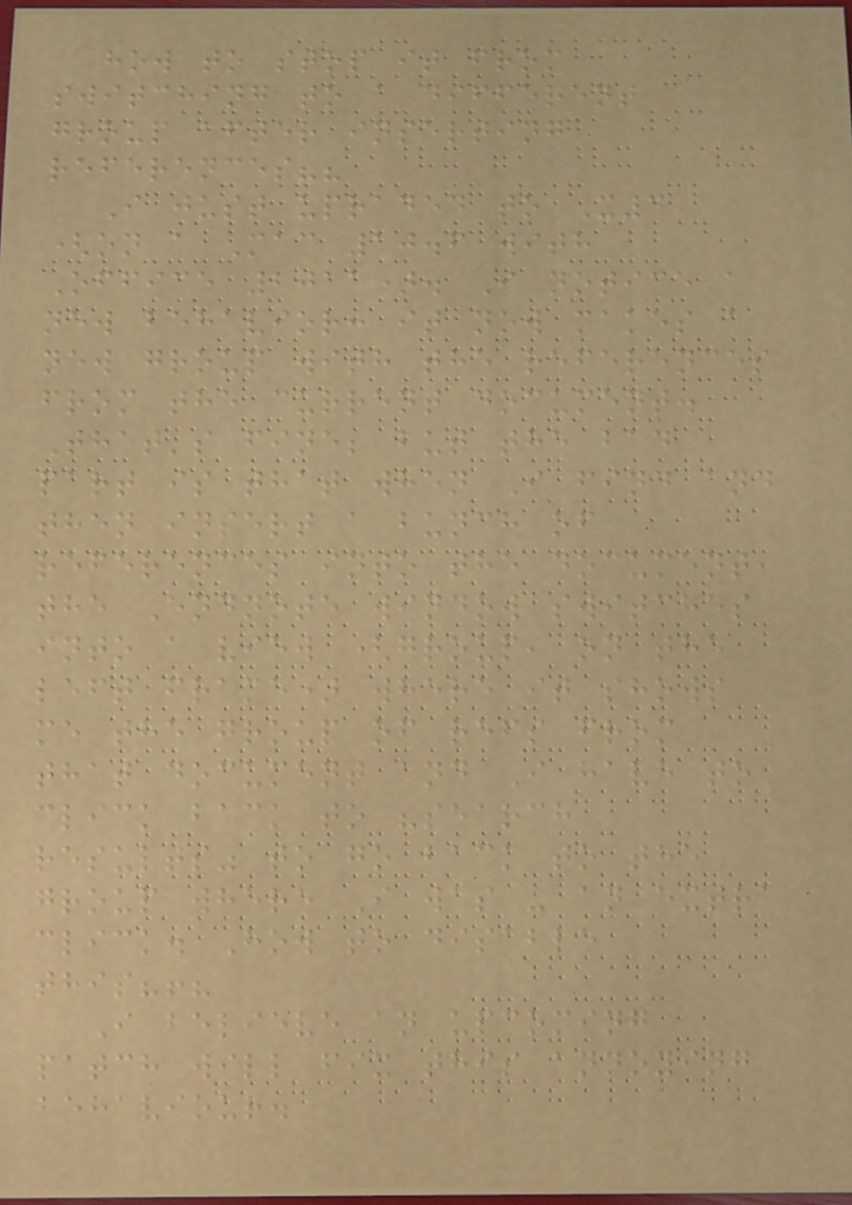how to stop it from
switching to a different
group after inserting
references??
I just upraded to X4
(on a Mac 10.6 with
Office 2011). I notice a
new behavior: it now makes a
new group with the references
from the current document.
That's fine; but the bad
part is that when I find and
then insert a bunch of
references into the document,
the Endnote window switches
into a view (group, on the
left frame) where it shows
me the group of refs from
that document and I have to
click back to "search
results" to go back to the
group where I was - an extra
click. How to disable
this?!?
I believe an upcoming
patch will fix this annoying
behaviour.
